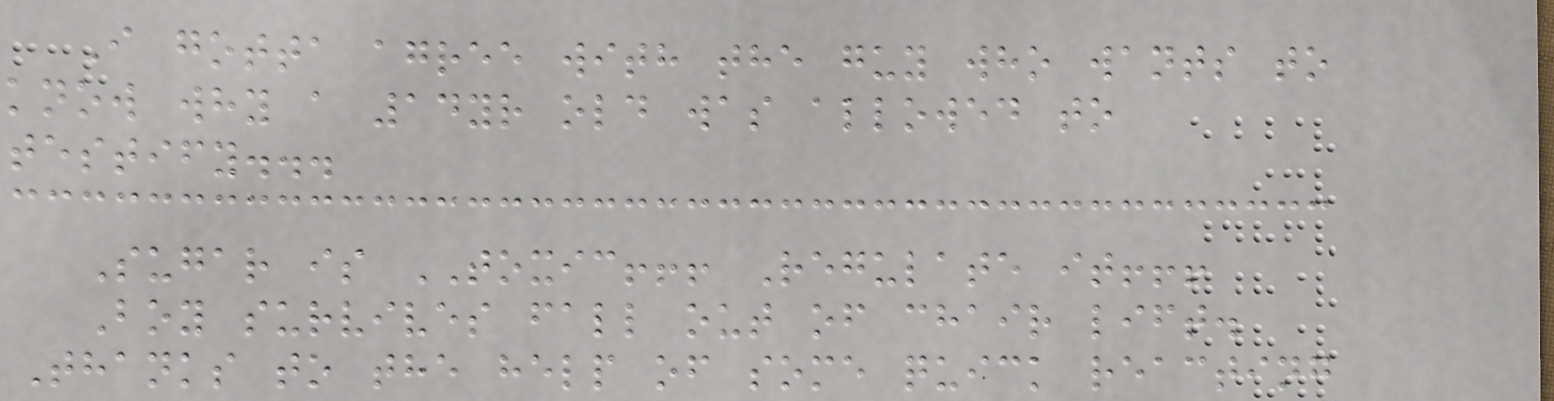I gotta agree with the guy who wants to
know why a 14yr old was allowed to
testify...
Sugar is TOXIC!!! Regulate it!!!
Boy survives fall out of chair lift.
Thanks to the help of some quick reacting
